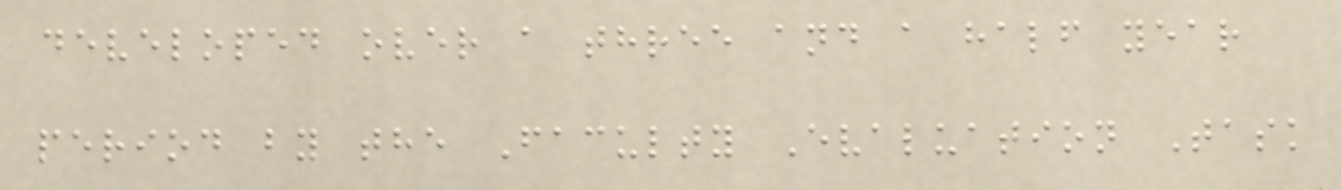developed over a three and a half year
period by the Faculty Evaluation Task
